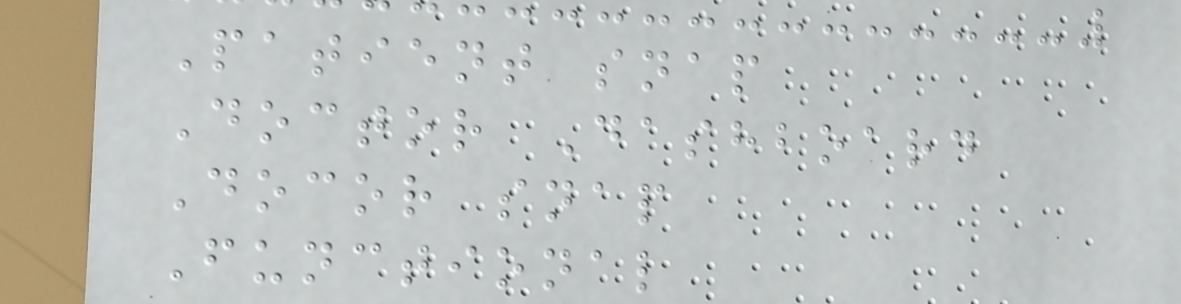Patient snap
Doctor Dashboard
Docor snap
Functional
